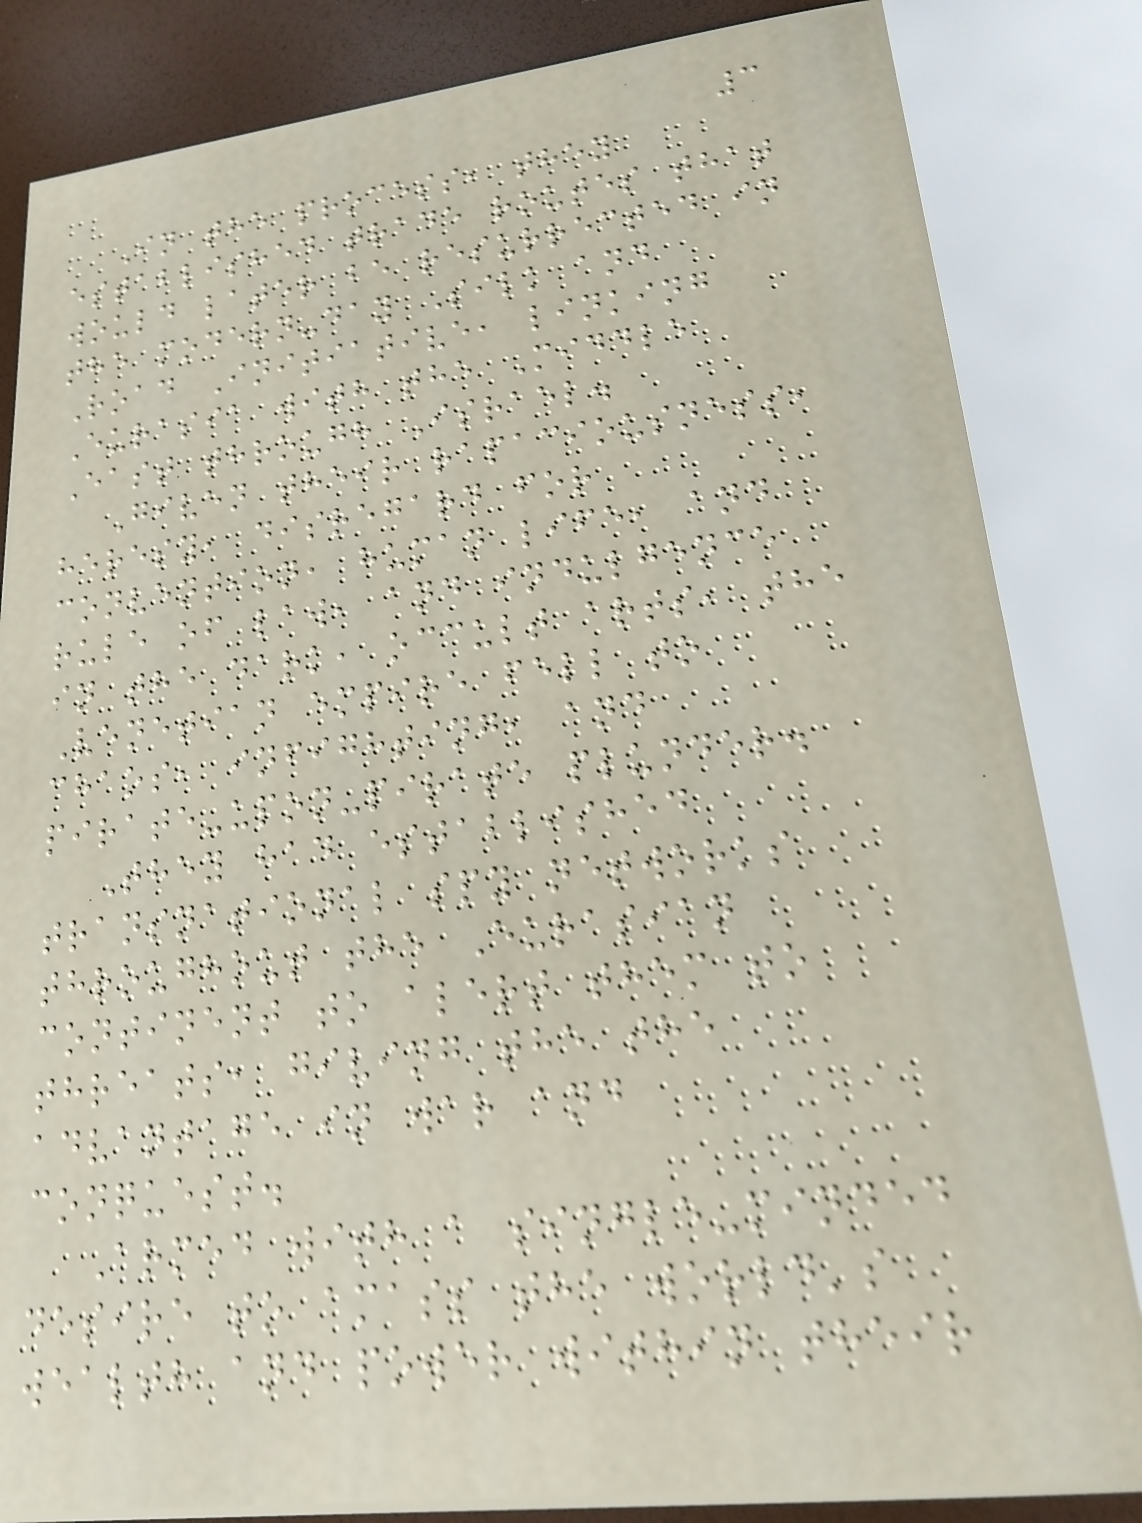3
In the process, they
established trade routes that
would later be resurrected in
the modern-day Silk and
Road Initiative, linking
Eurasia with the Middle
East through Israel.
Given their rapaciousness,
heresy, disregard for
convention, human life, and
rule of law, and indulgence
in the dark, occult arts, the
Venetian empire fell to
chaos, infighting, and
pirate-upon-pirate plunder.
They had established
transnational spy networks
throughout the Eurasian
continent to alert them to
threats, giving the the
advantage in war and
conquest.
Armed with a single-minded
desire to amass the world's
wealth and power within their
